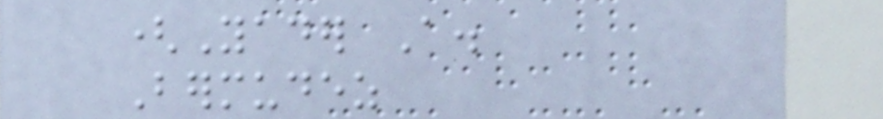(Yader A.
Bermudez
